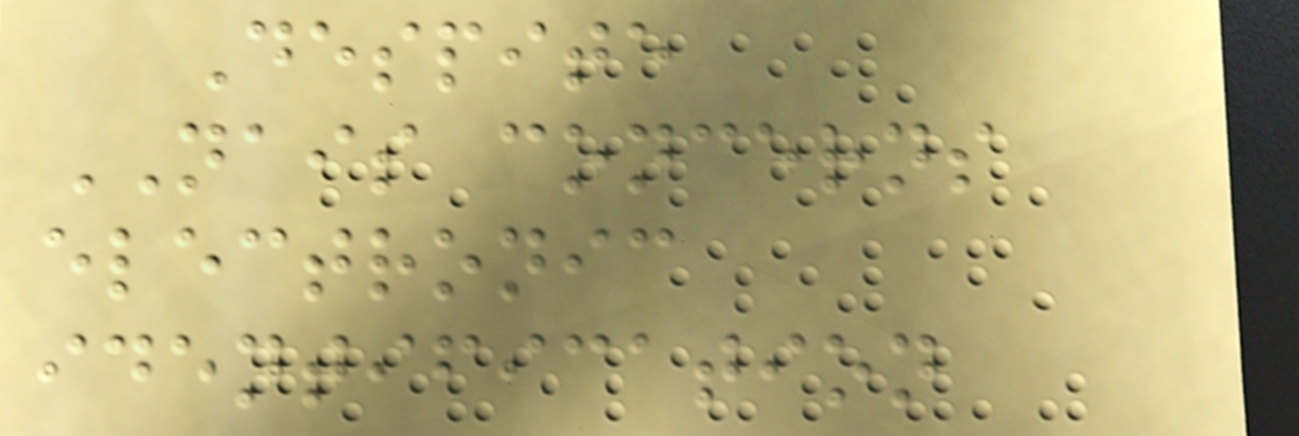Despite
NAIS concerns
electronic
identification
